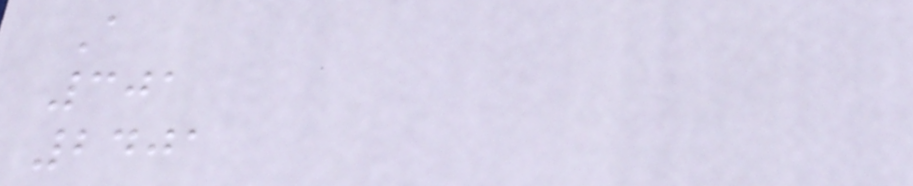A
301
2401
